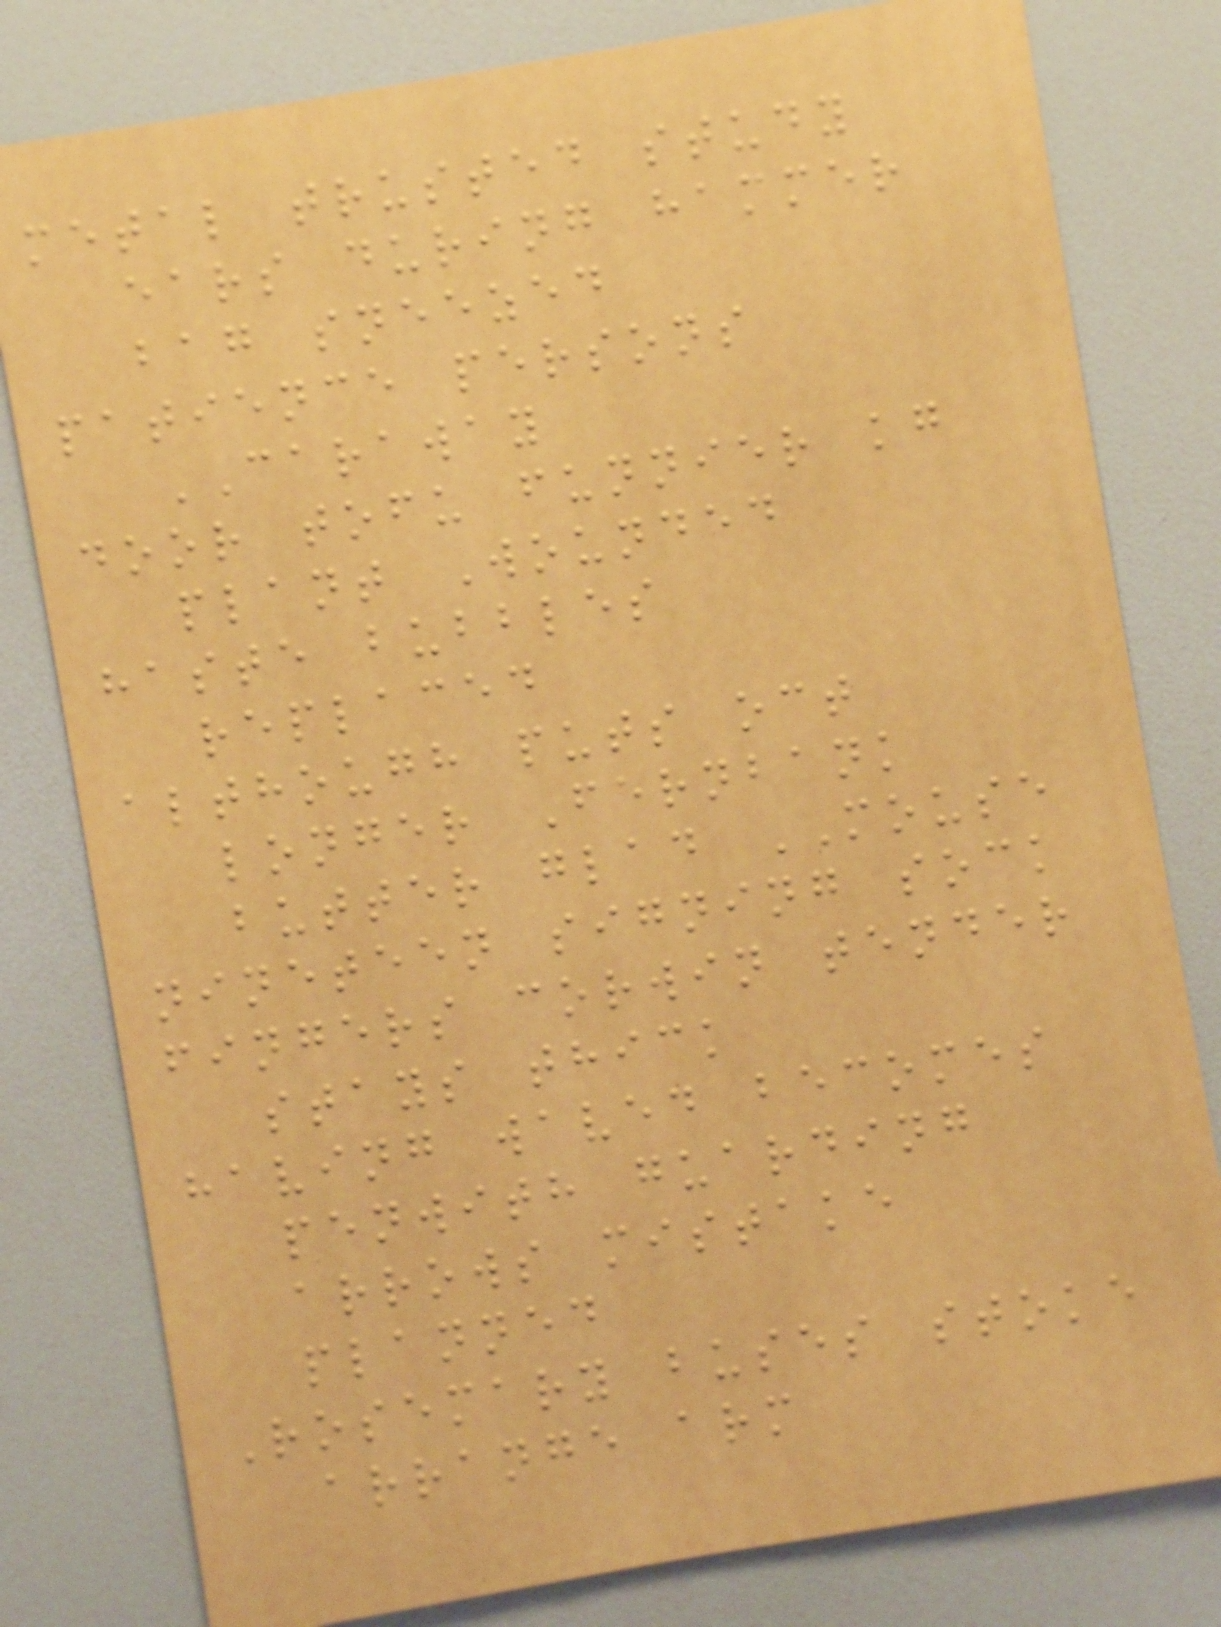metal trusted study
ears during hammer
bag sneezed
patience persons
CARAWAY
door tofu funnier kg
plant Wounded
haste bubbles
replaced
although puts oct
longer Fernbank
butter glad MOUSE
nineteen signing sock
fingers corwin tender
stays thick
having waved becomes
penwith guarding
arrows mistake
planned
Rosemary buses stoke
arrange arm
